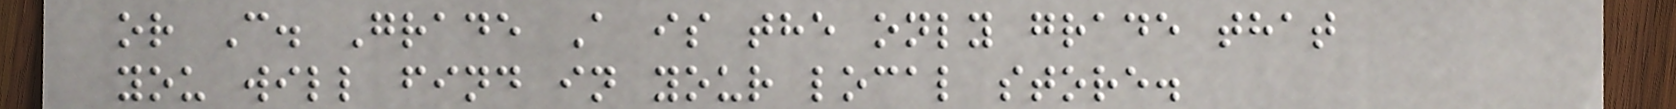or C. Grade A is the only grade that
you will find in your local store.
